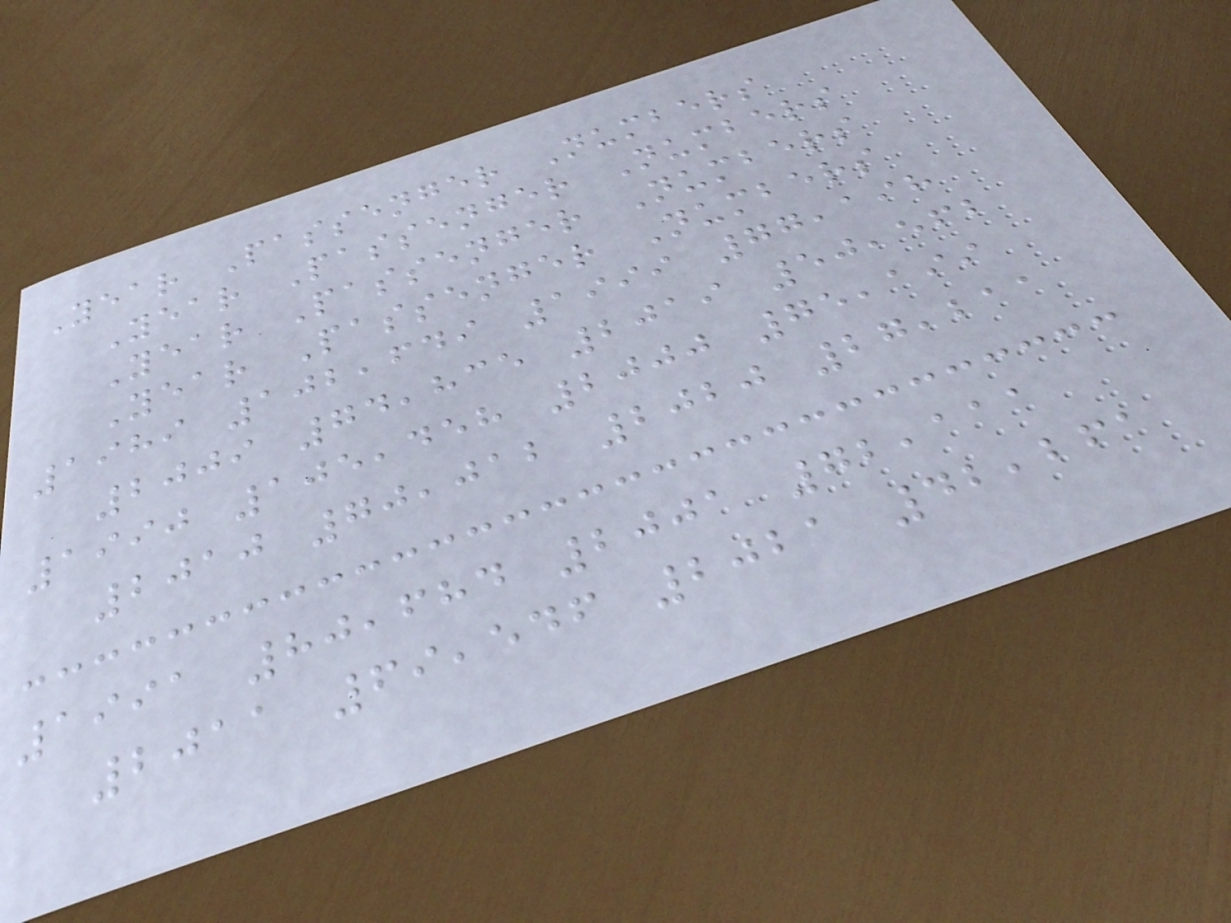Year Passenger Numbers
Year Passenger Numbers
Year Passenger Numbers
Year Passenger Numbers
1989 102,649 1999 77,198
2009 74,835 2019 50,562
1990 105,458 2000 75,199
2010 70,012 2020 27,211
1991 80,684 2001 72,111
2011 69,546 2021 42,261
